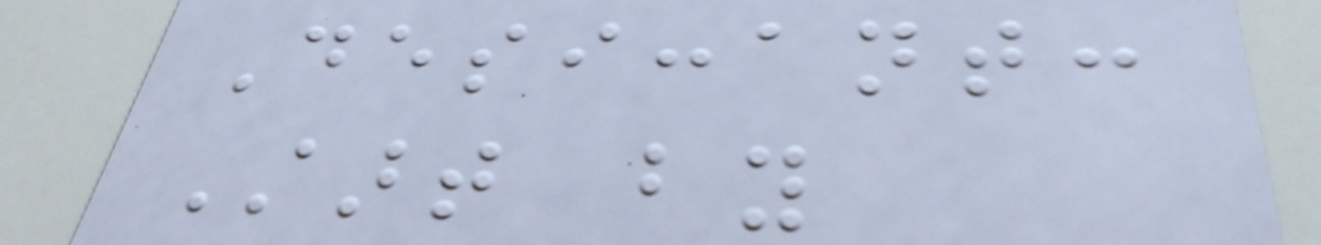Desiccant:
Start by
